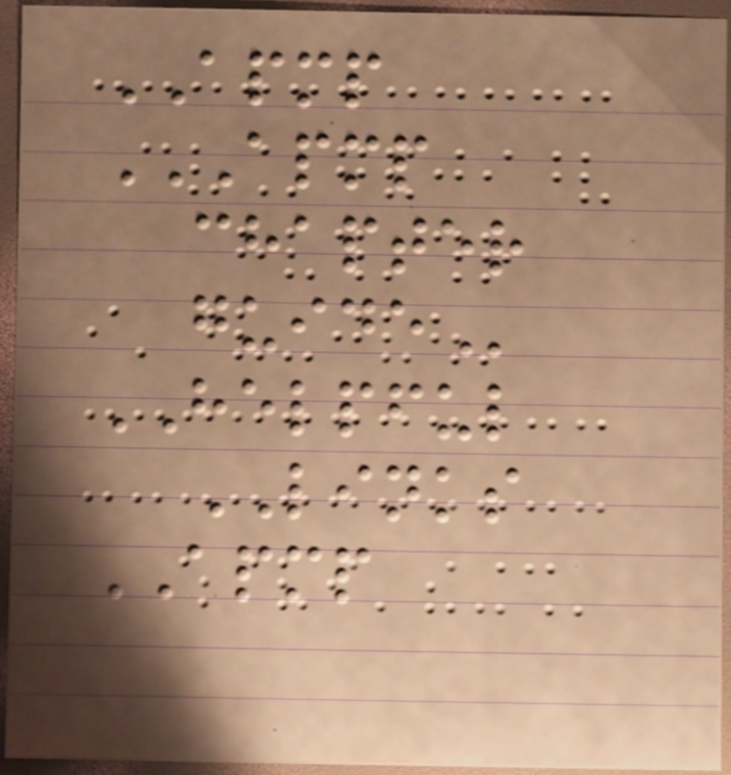APMP
APMP
CHAPTER
GUIDE
HELPFUL
LINKS
APMP
